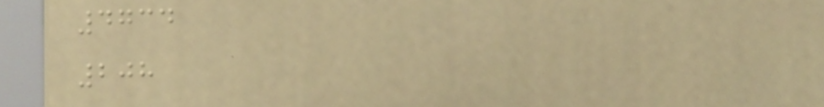4734
208
